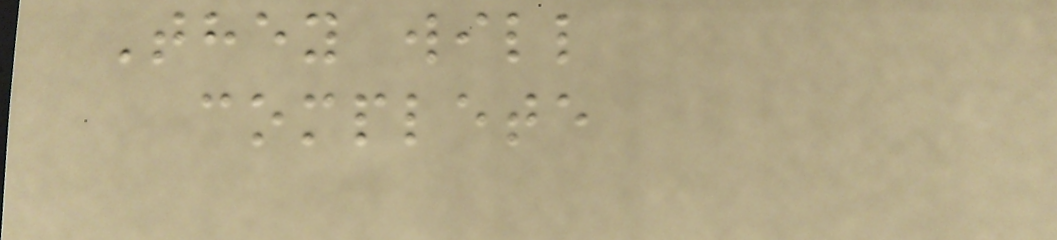They will
complete
